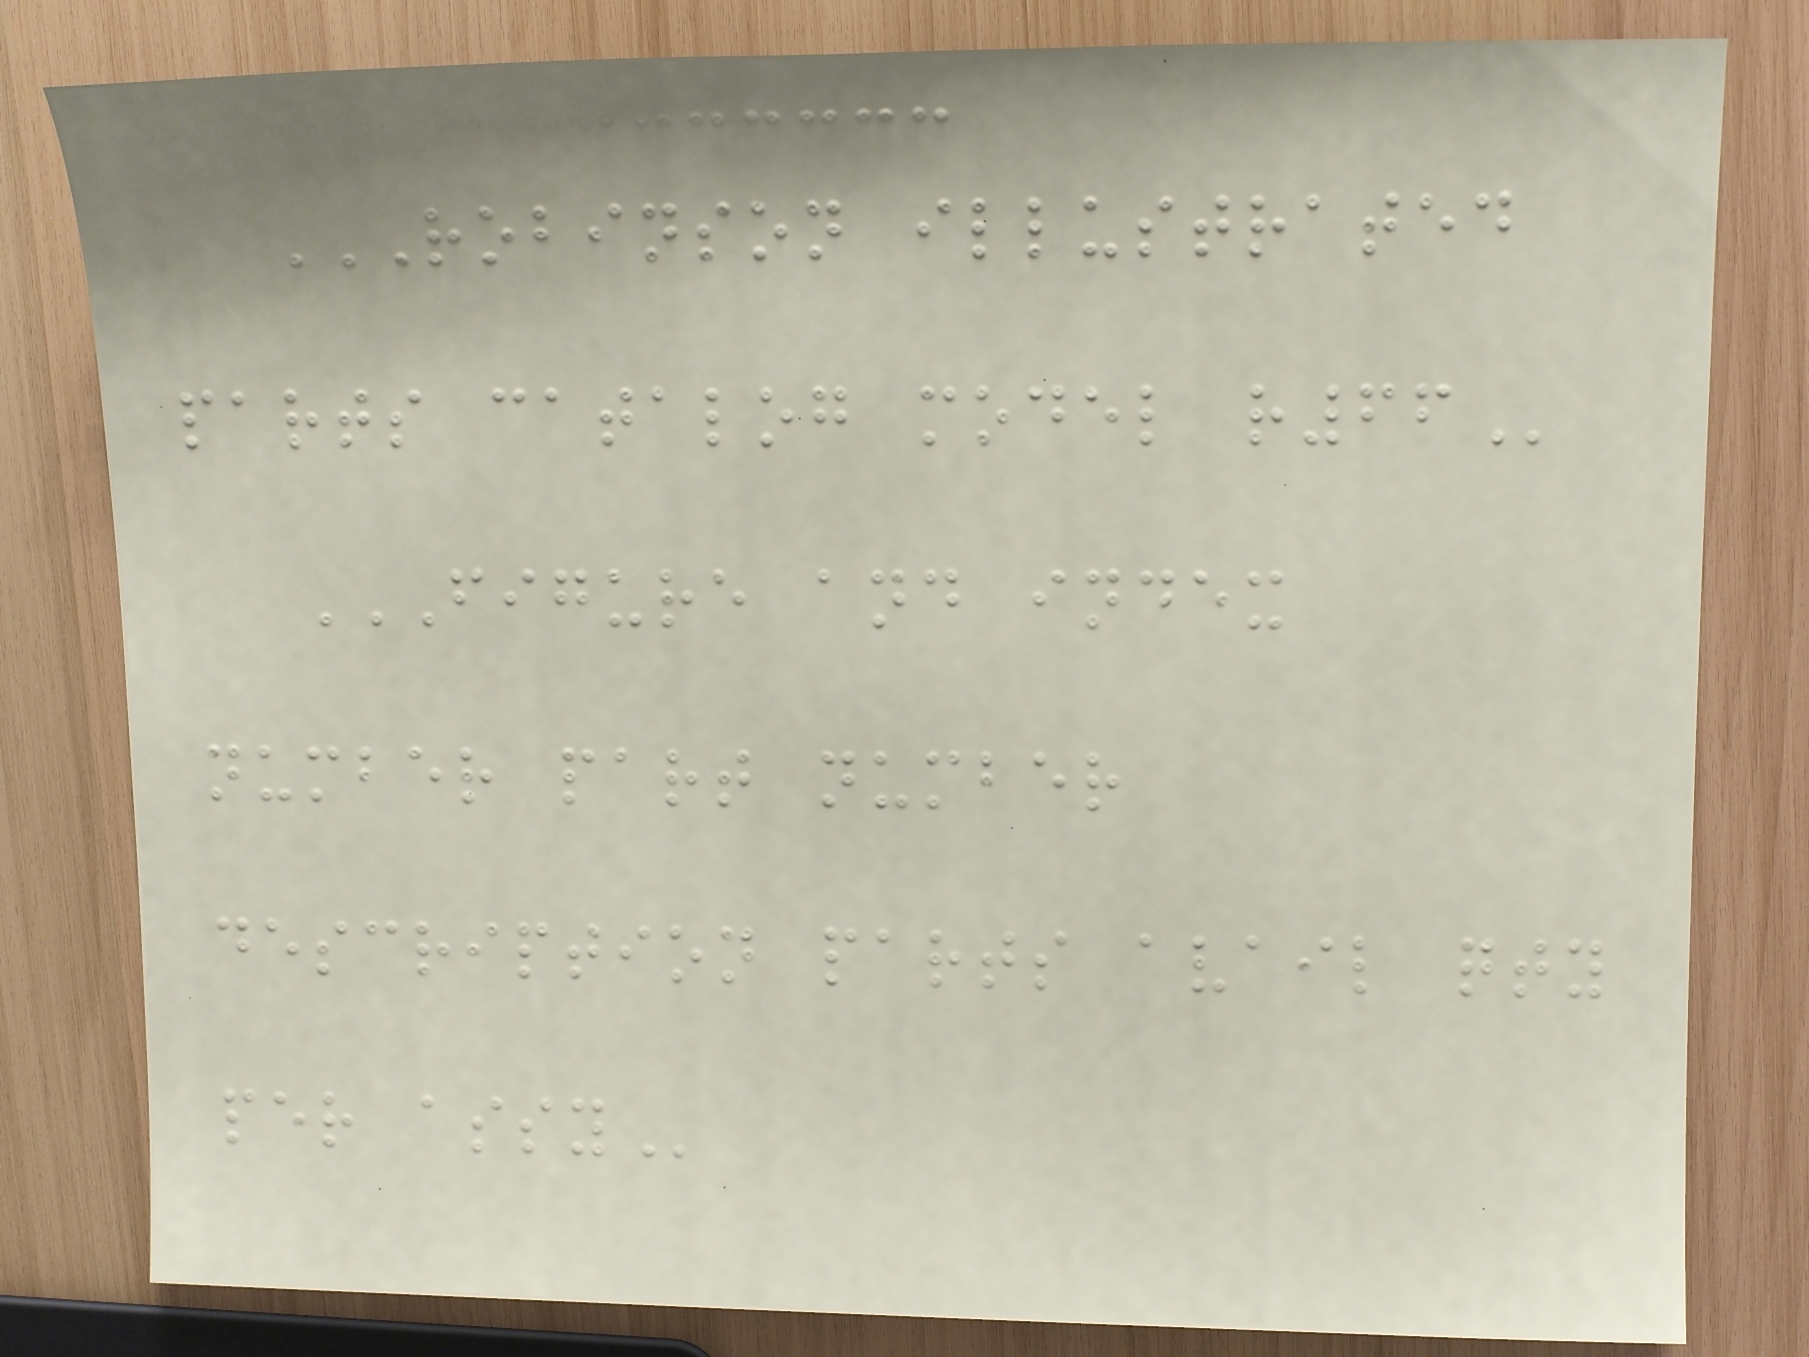ROBINSON ILLUSTRATED
PARTS CATALOG MODEL R66
FIGURE AND INDEX
NUMBER PART NUMBER
DESCRIPTION PARTS AVAIL QTY
PER ASSY
